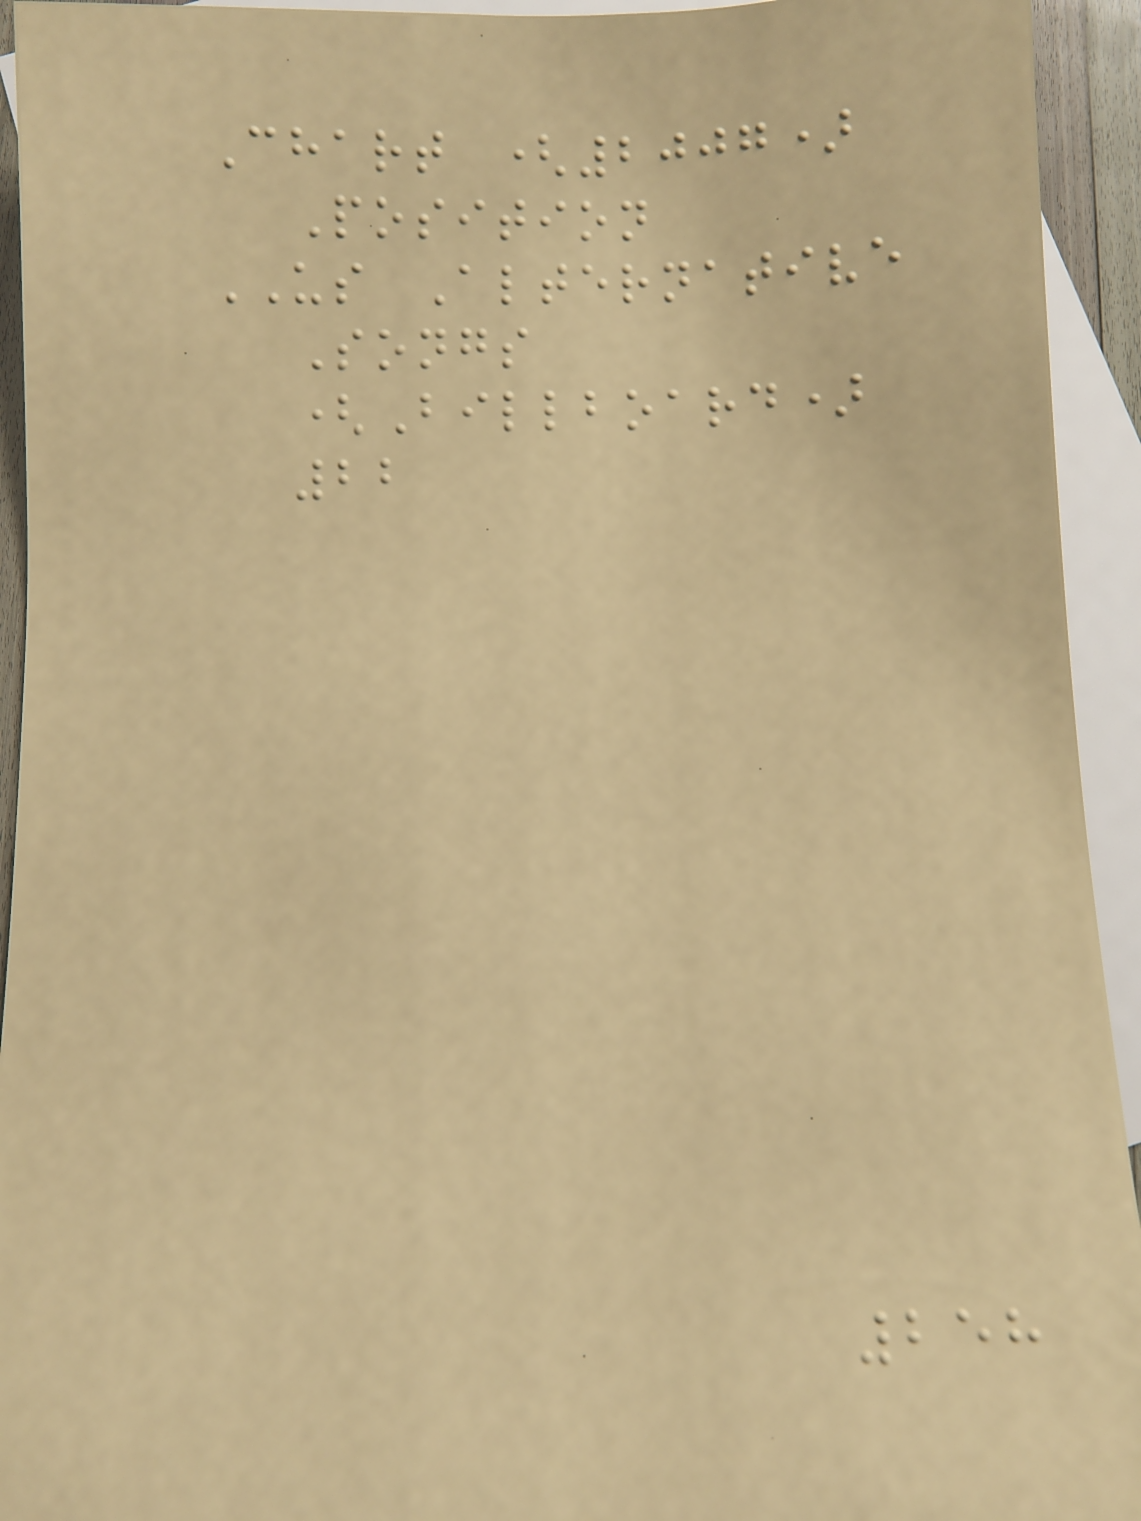Chart (2007)
Position
US Alternative
Songs
(Billboard)
22
258
